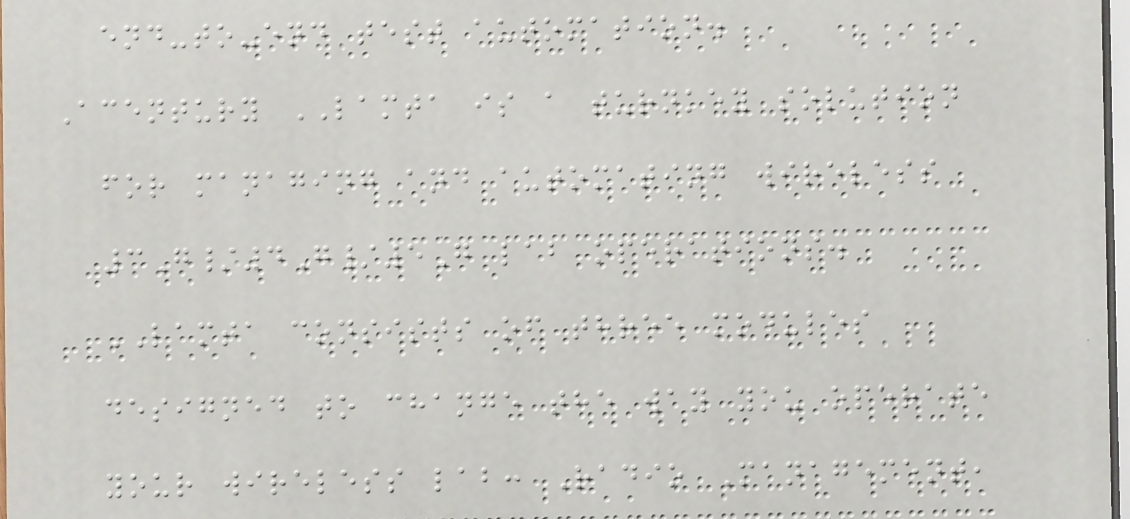end-to-end test automation.
Acentury LAMTA is a turnkey solution
for managing and automating wireless
3G/4G/5G lab operations.
LAMTA consists of three modules
designed to change the way you operate
your wireless lab: Radio Management,
